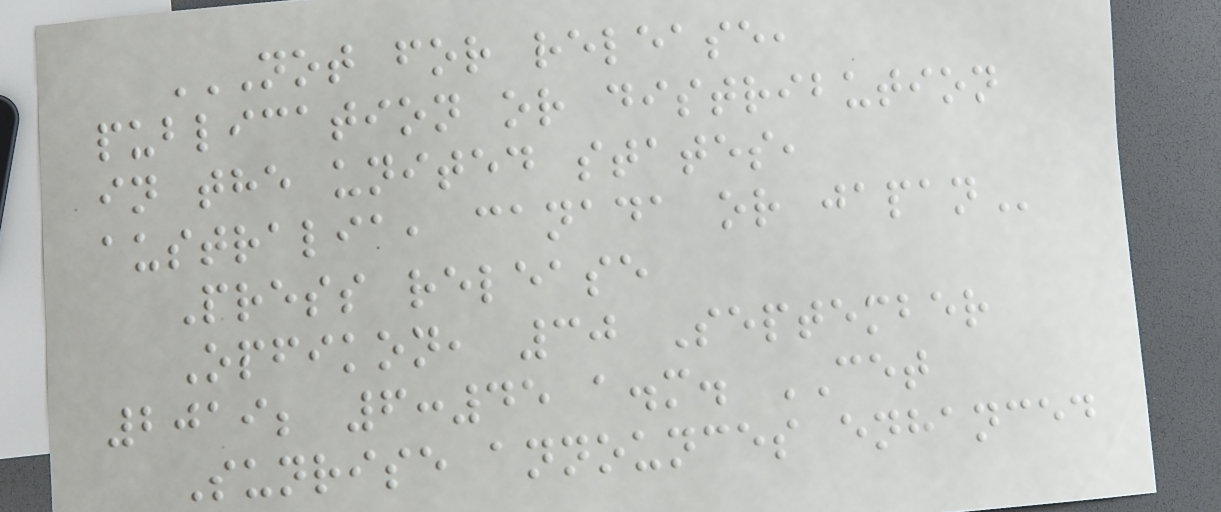NOT FOR RELEASE,
PUBLICATION OR DISTRIBUTION
IN THE UNITED STATES,
AUSTRALIA, CANADA OR JAPAN
Press release
Opfikon, 30 September
2019; 6:45 a.m. CET
Sunrise announces enhanced
